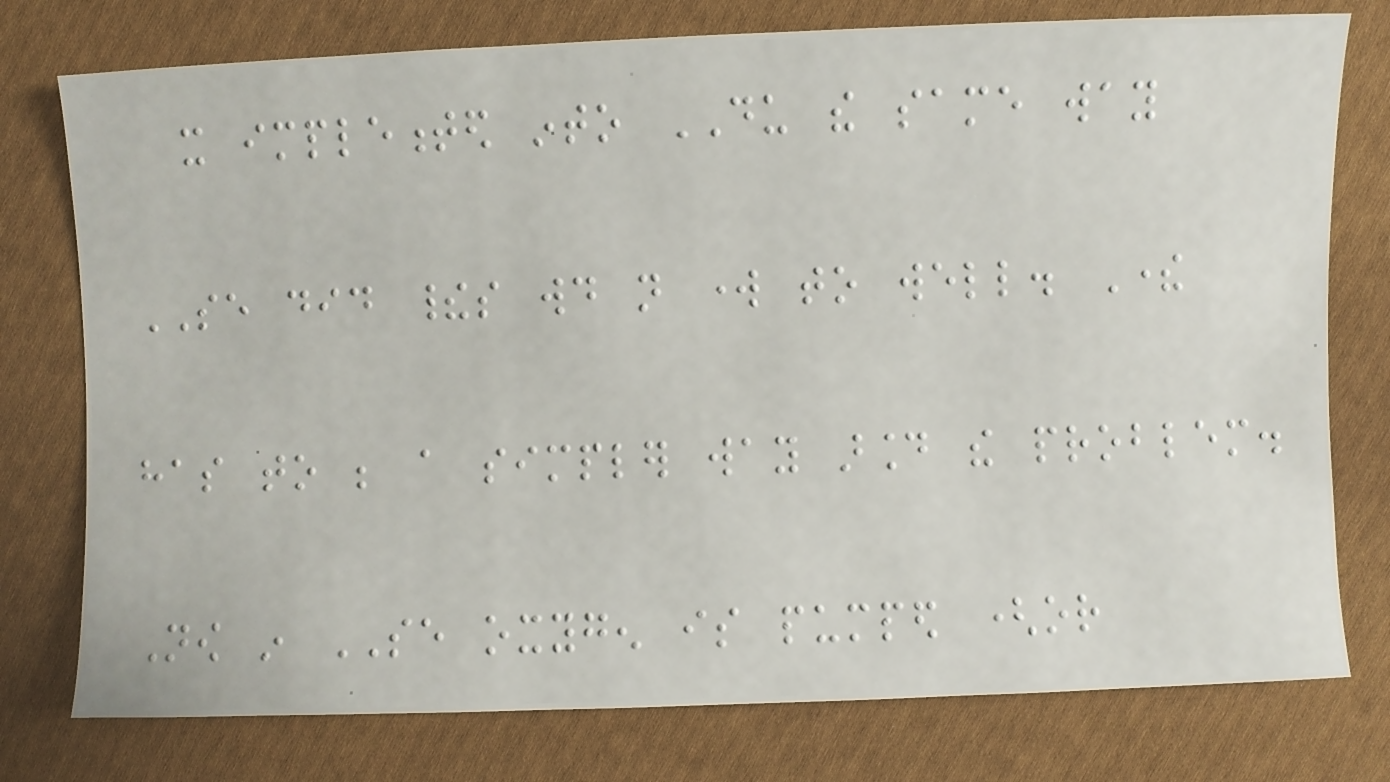it implemented into DU the same way
SE did theirs would not work to well. There
has to be a simpler way around the problem.
Now in SE oxygen is pumped (or
